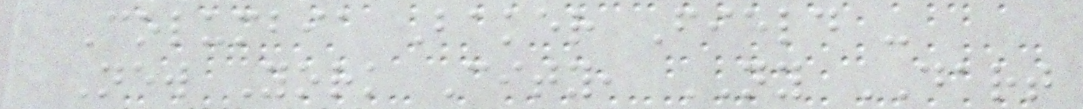Columbia Baker Field -
New York City, NY DART
